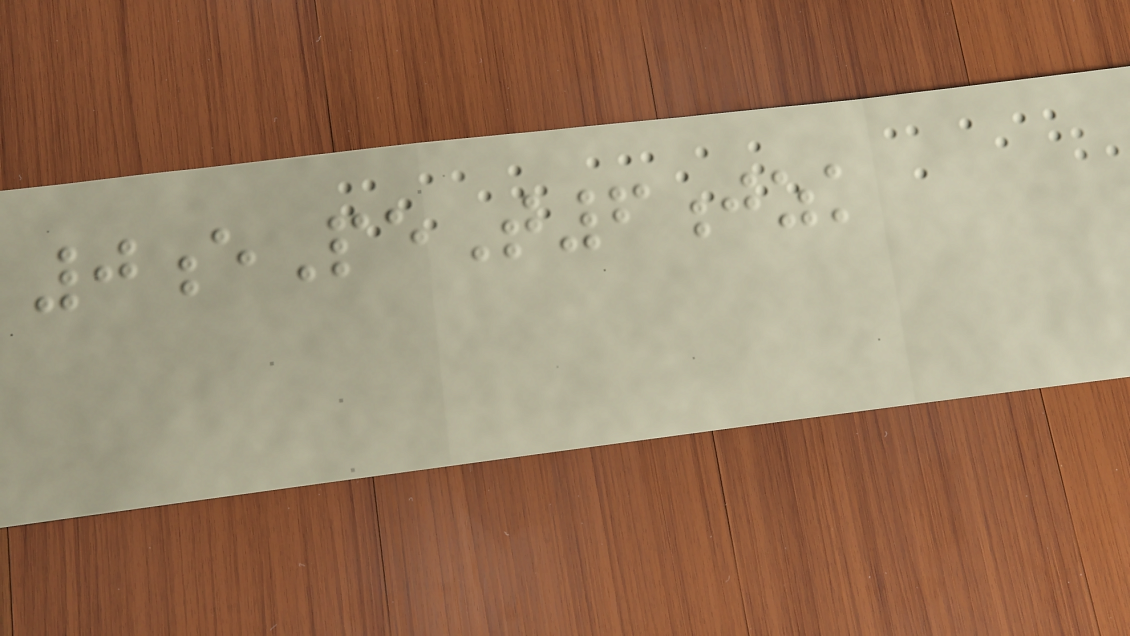0ePeT6jzk
